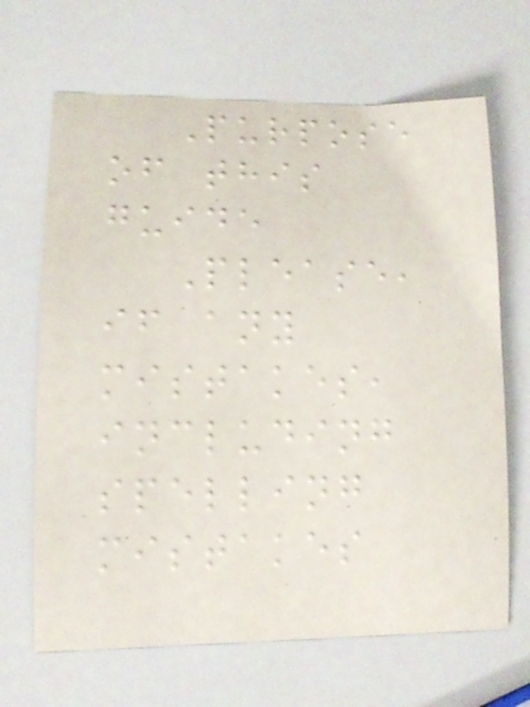Purpose
of this
guide
Please,
if any
mistakes,
including
spelling
mistakes
